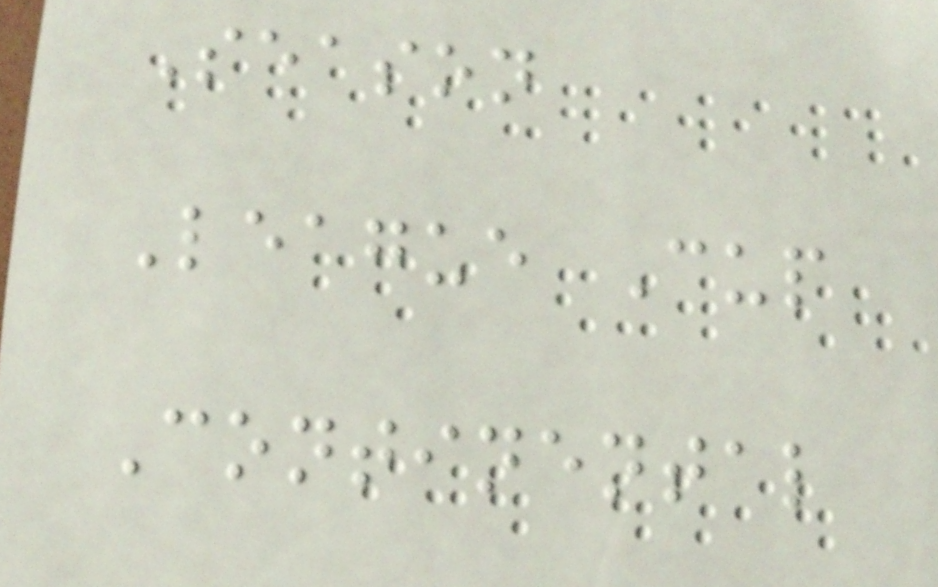Season
League Cup
Continental
